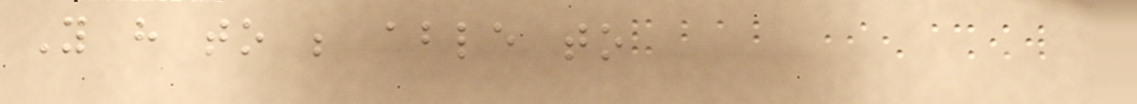You have to be able to
